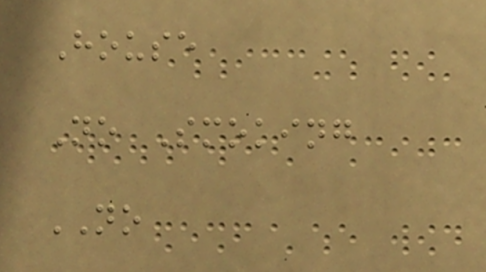House
No Smoking
NO
